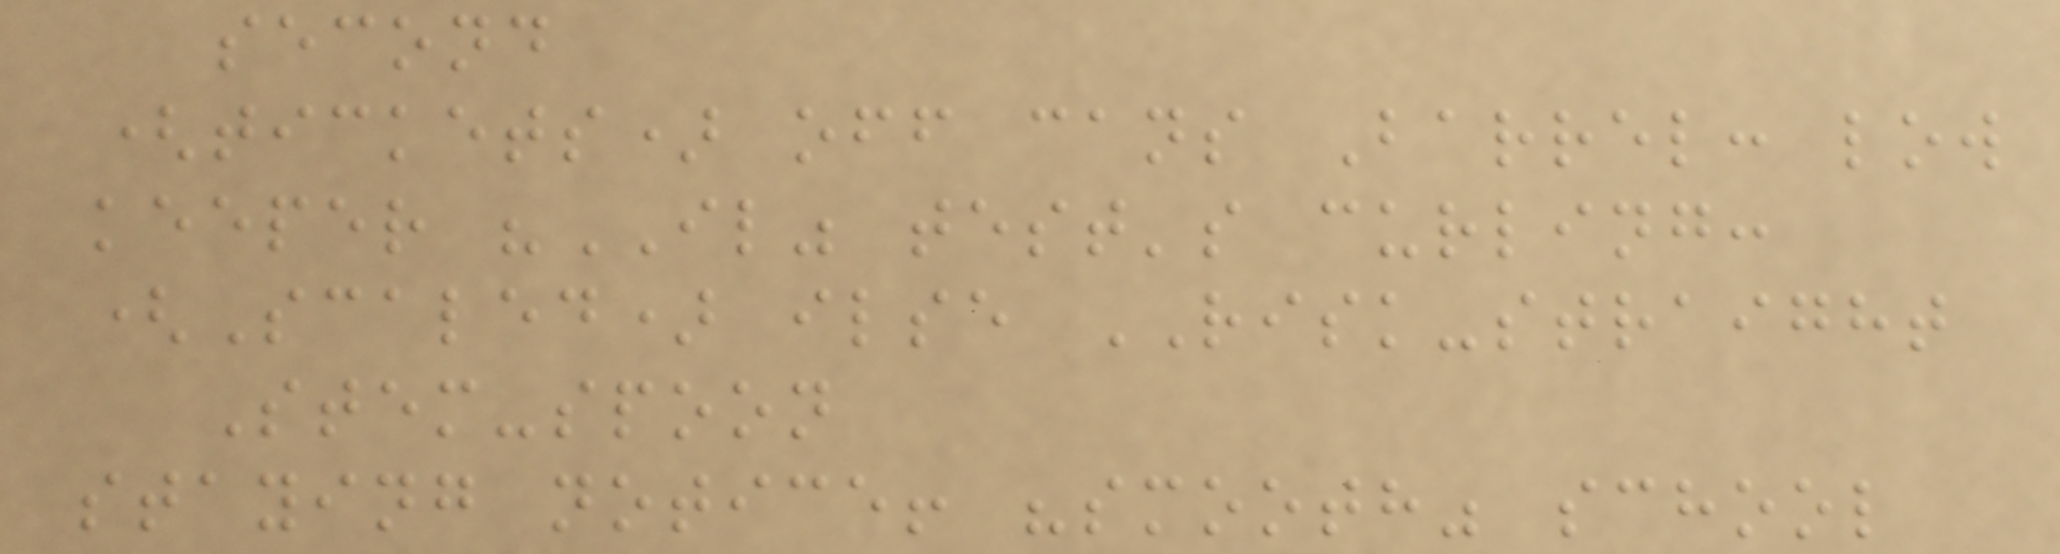second
(tickets) off cans Barrel: low
keeper "IL" test's curling:
(Scaled) ilse RISK-straight
Stem-spoon
staying notice! "smooth" school
